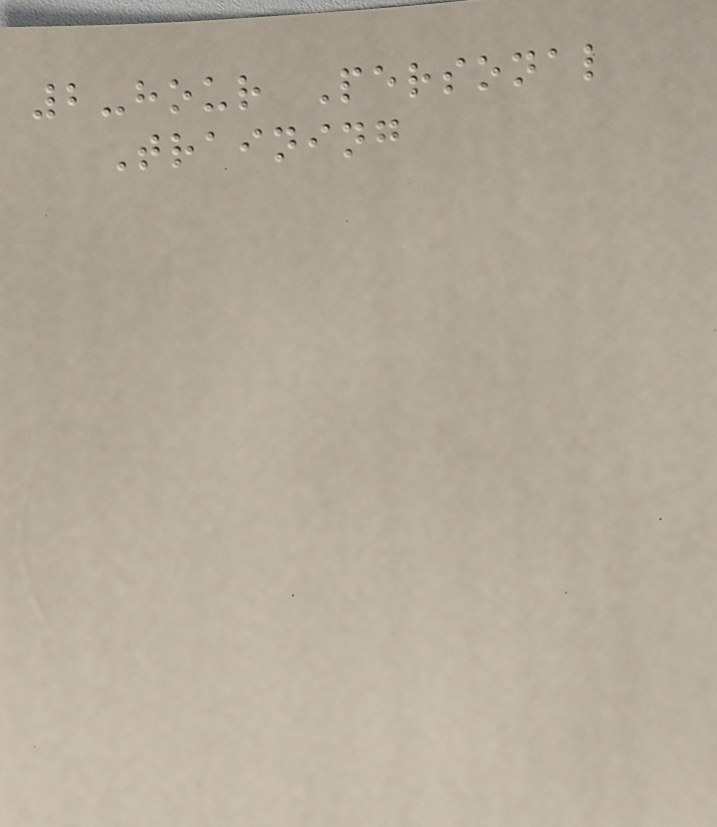2-hour Personal
Training
